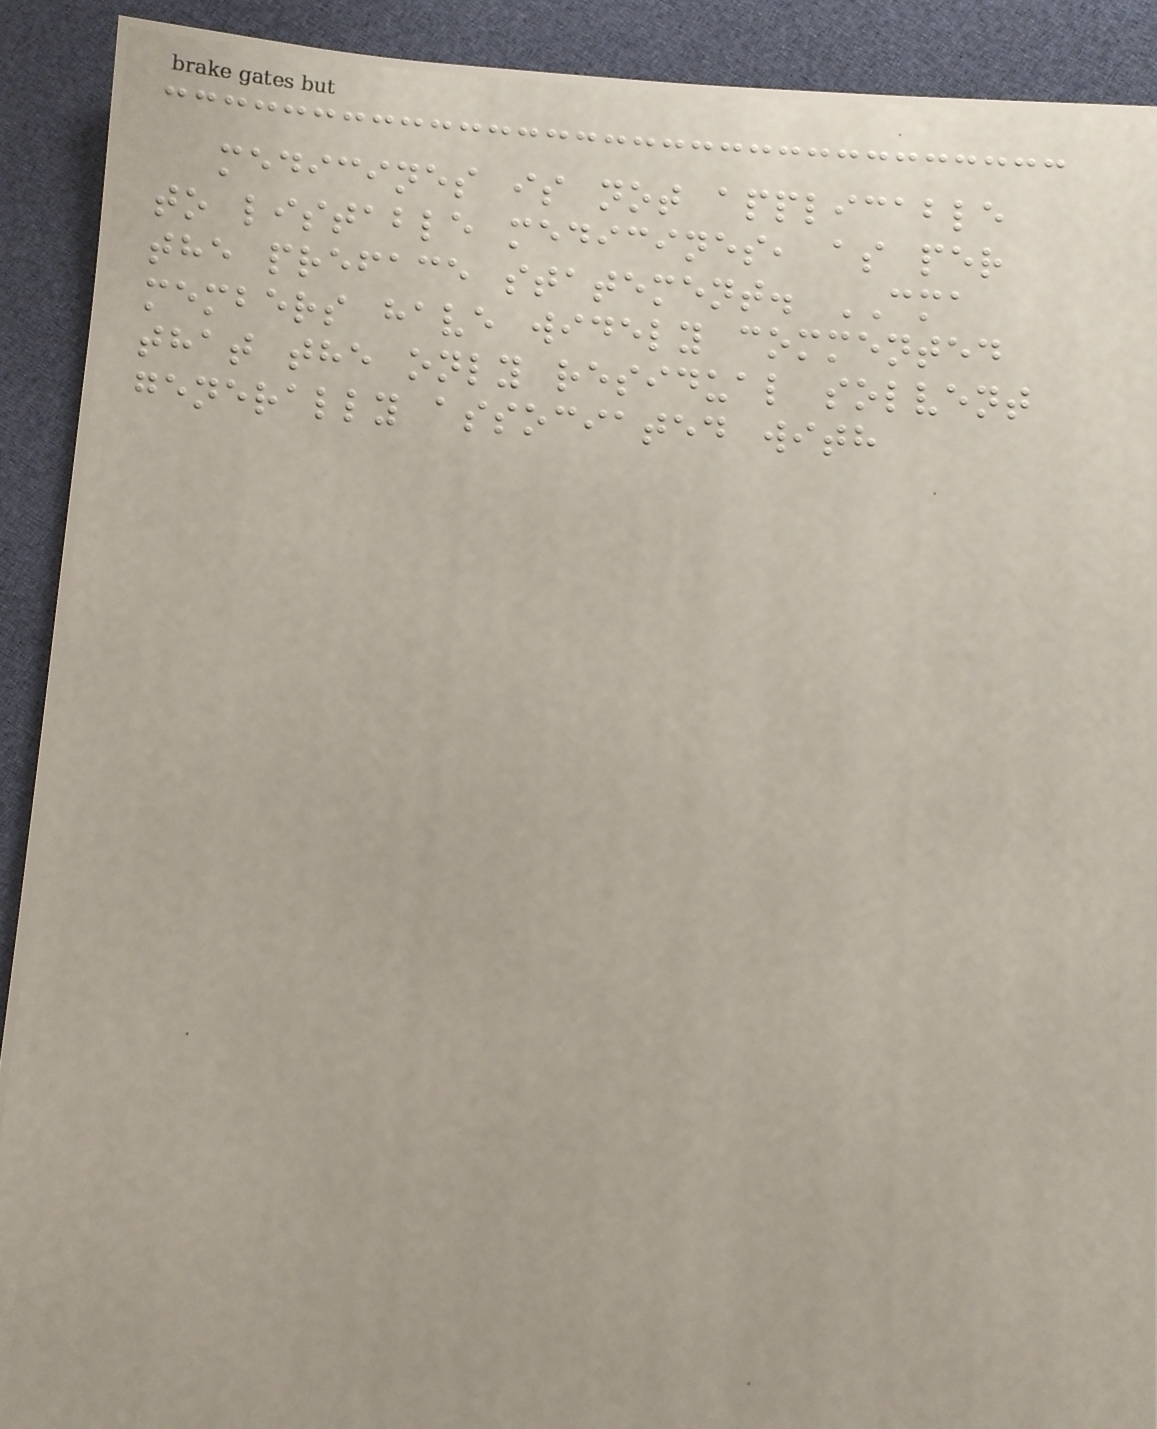medicines is not applicable
to listable medicines, as per
the preface statement. CMA
members have widely commented
that the only residual solvent
generally associated with
